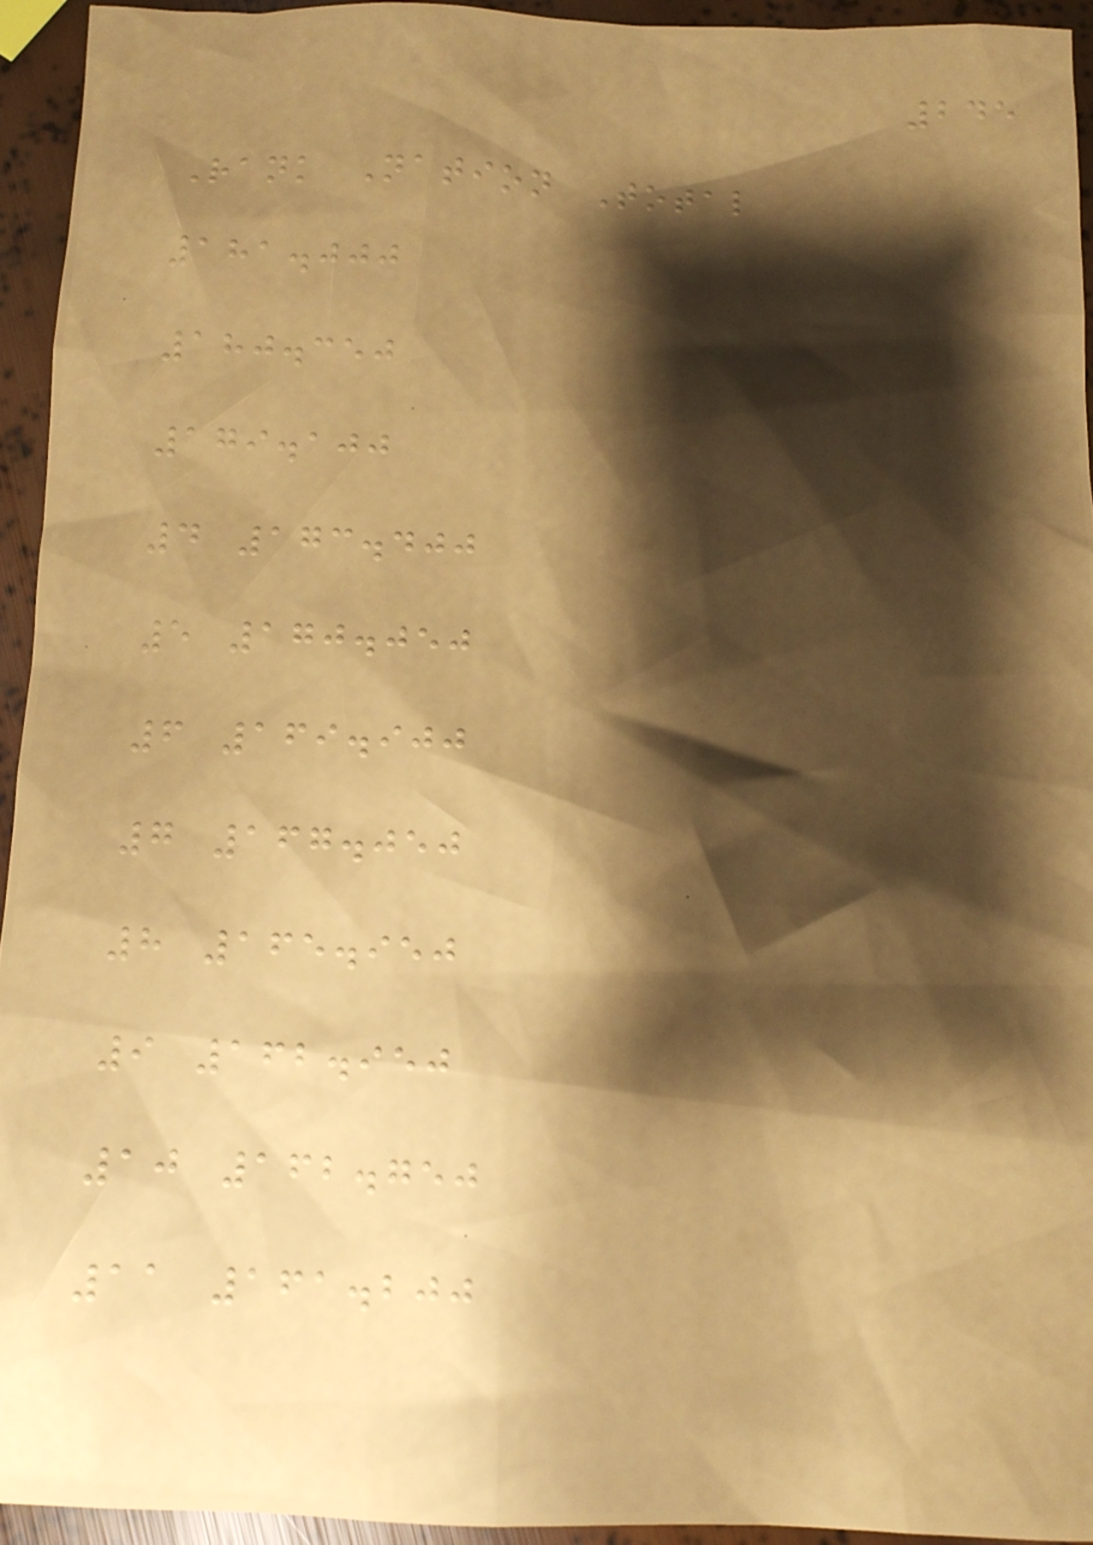245
Rank Nation Total
181.000
180.350
179.100
4 173.400
5 170.050
6 169.900
7 167.050
8 165.950
9 162.950
10 162.750
11 161.200
